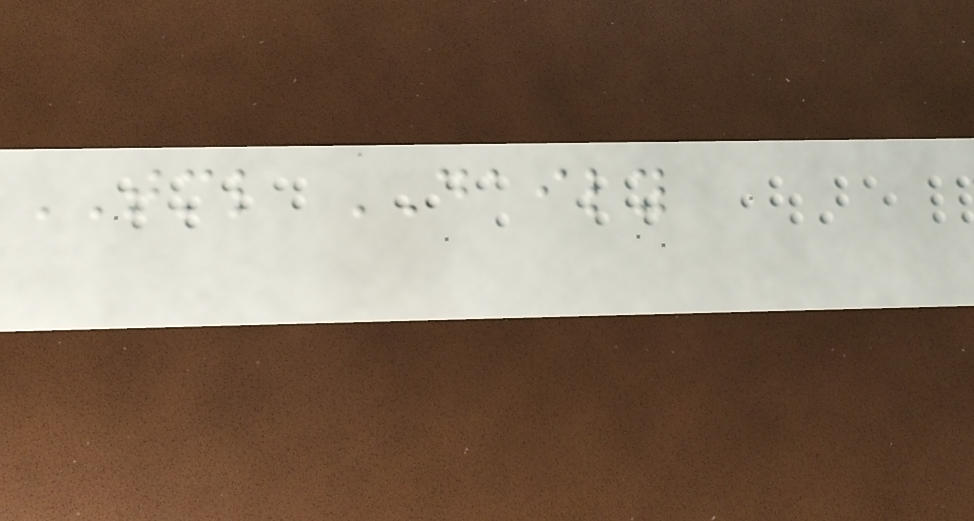TML DAILY
